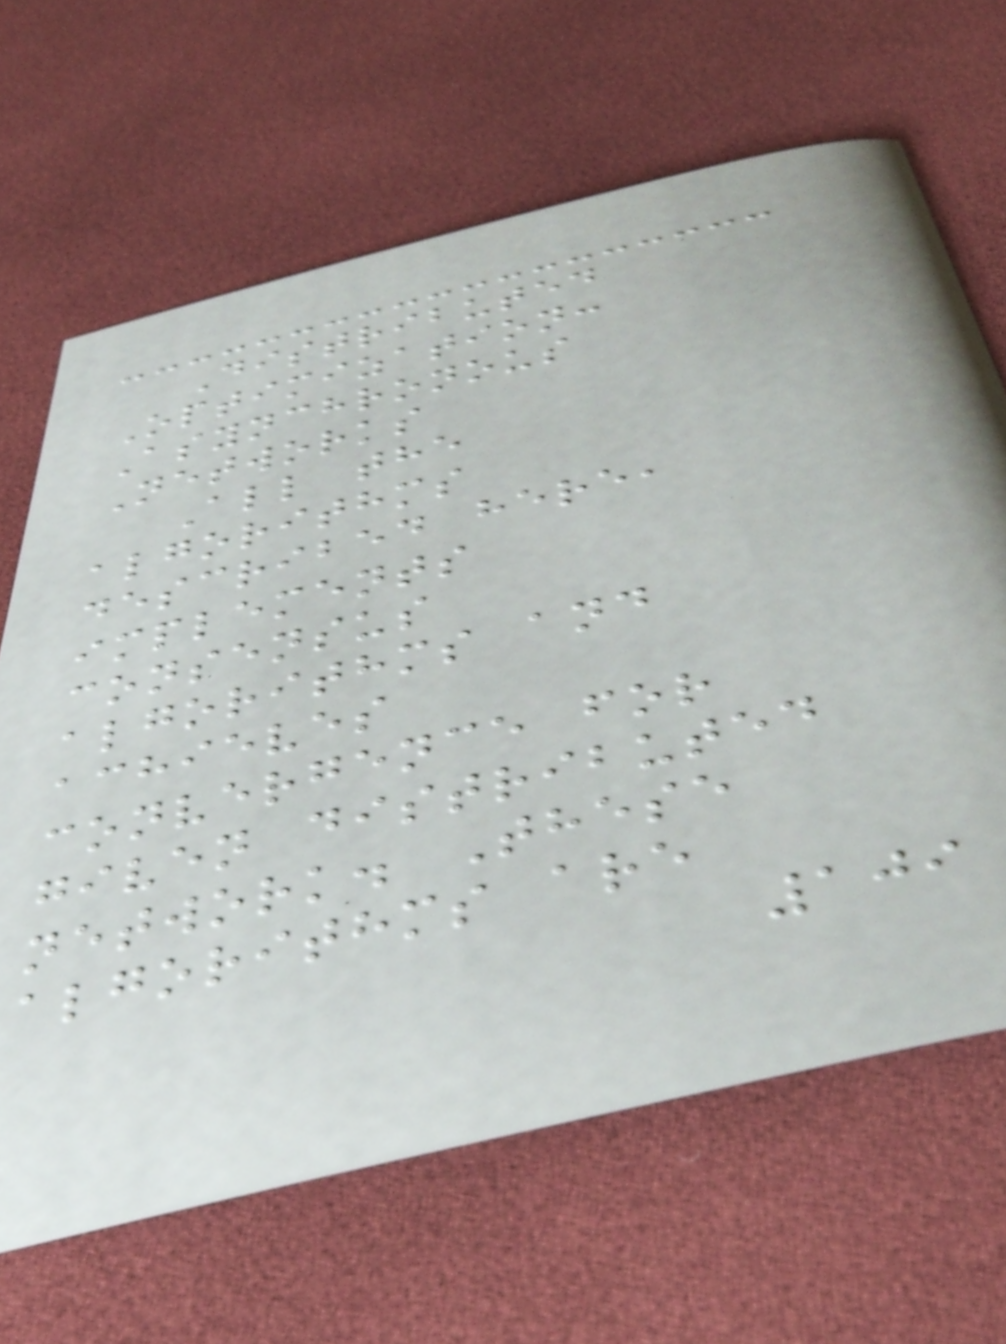Distributed
Optimization:
Asynchronous
Networks
All the
algorithms
described here,
implements
consensus
algorithms and
achieves
convergence for
given distributed
network. These
algorithms are
109
